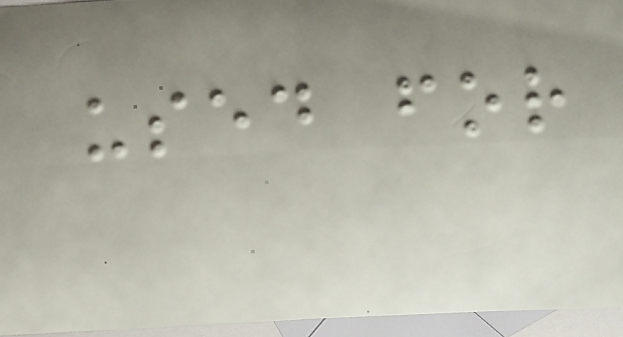used for
